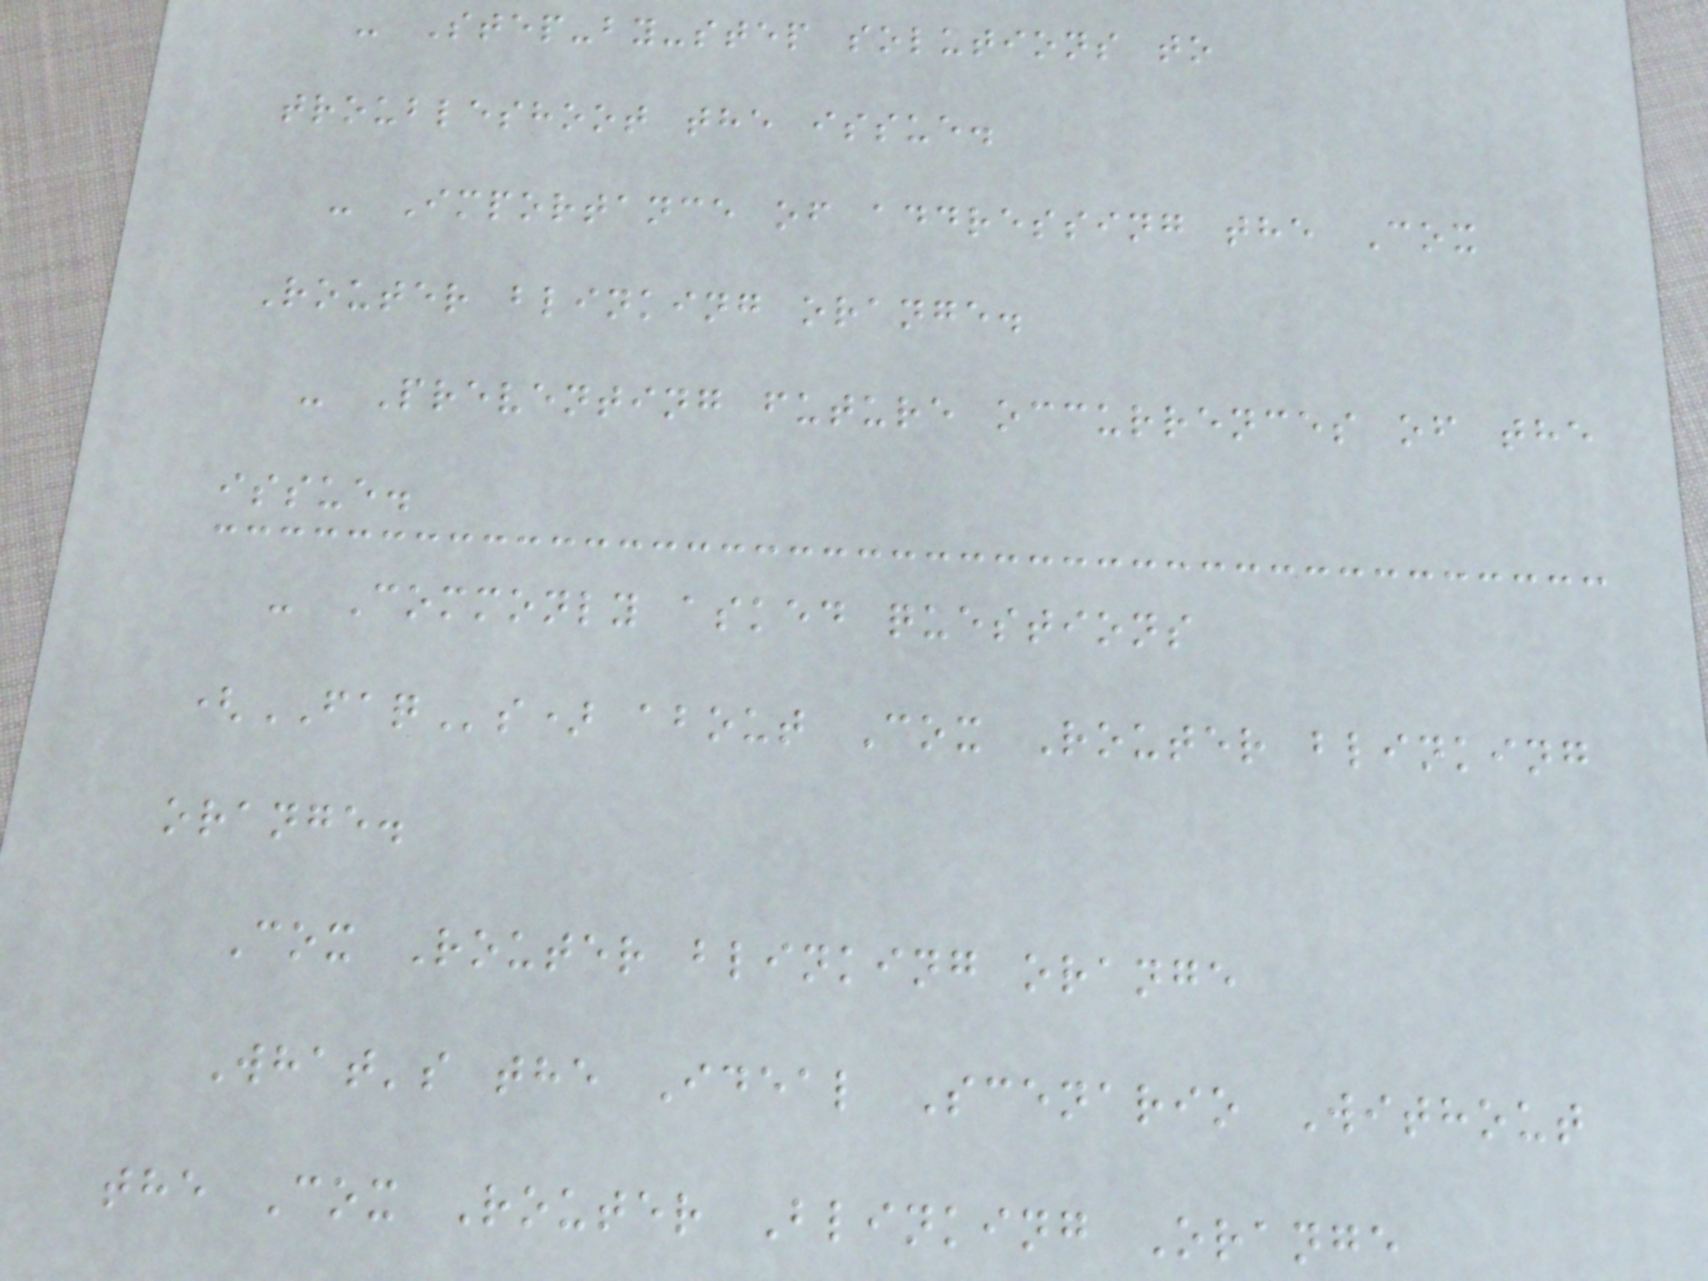- Step-by-step solutions to
troubleshoot the issue.
- Importance of addressing the Cox
Router blinking orange.
- Preventing future occurrences of the
issue.
- Commonly asked questions
(FAQs) about Cox Router blinking
orange.
Cox Router blinking orange
What's the Ideal Scenario Without
the Cox Router Blinking Orange
